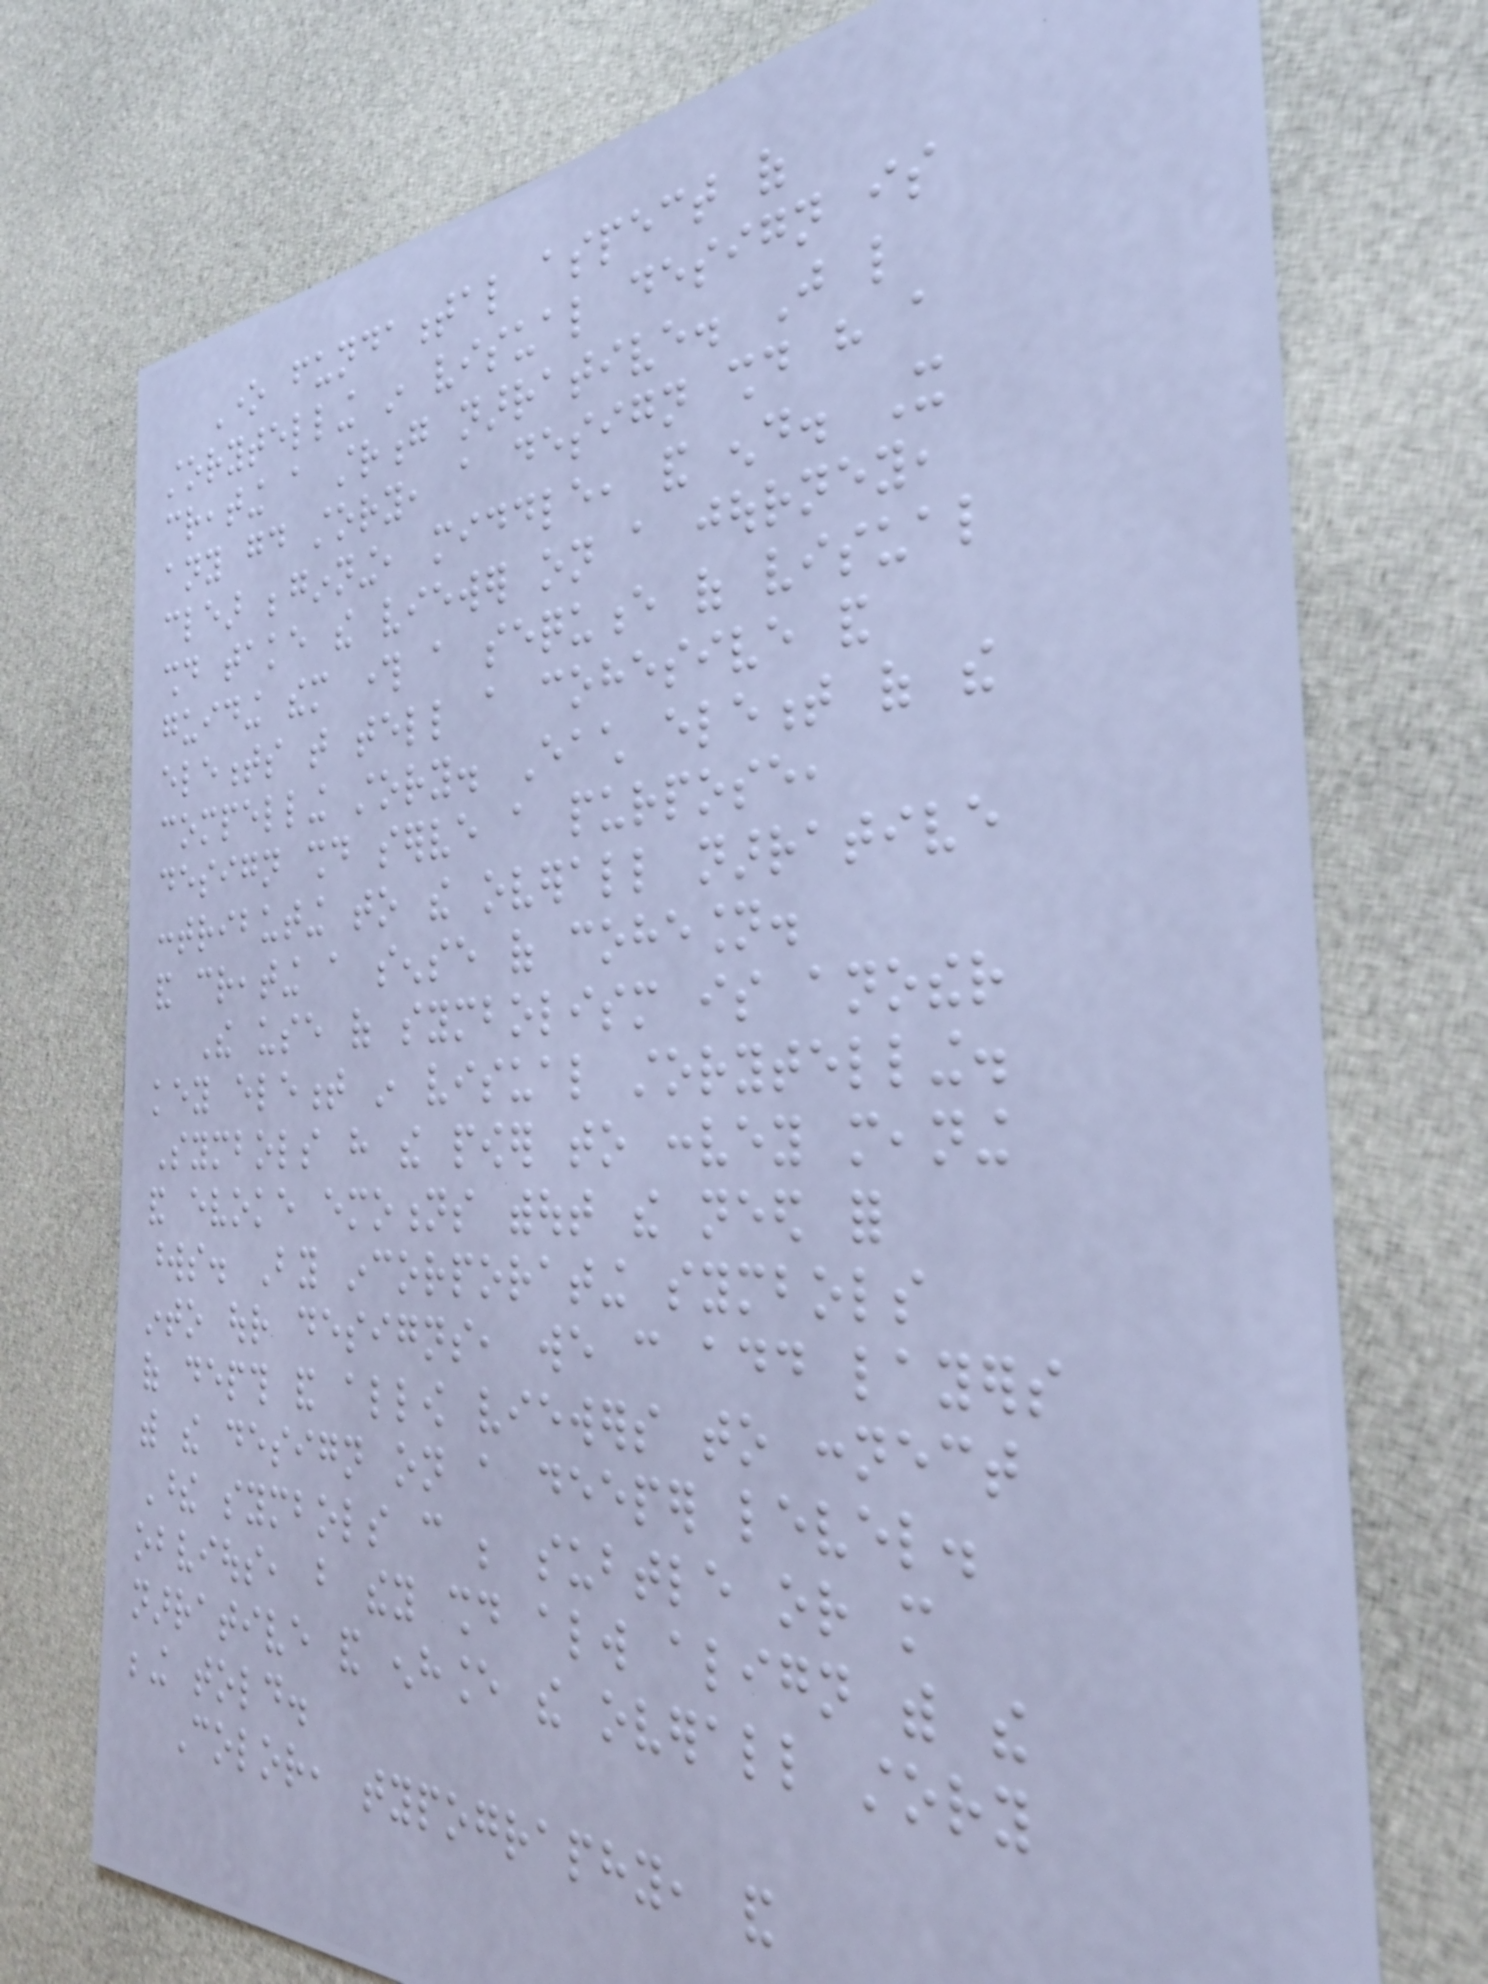One fundamental aspect of
storytelling in visual design is
creating a strong narrative. Just like
any good story, a design should have a
clear beginning, middle, and end. It
should take the viewer on a journey,
guiding them through a sequence of visual
elements that tell a cohesive and
compelling story. Each element of the
design should serve a purpose,
contributing to the overall narrative
and creating a sense of cohesion.
The use of symbolism is another
key element in visual storytelling.
Symbols have the power to convey meaning
and evoke emotions without the need for
words. By incorporating symbols
into our designs, we can add layers
of depth and allow viewers to connect
with the design on a deeper level.
These symbols can be subtle or more
obvious, but they should always align with the
narrative and enhance the overall story
being told.
Color, typography, and
